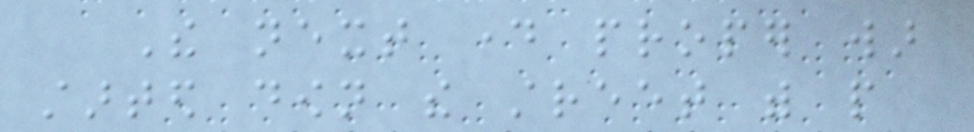The next day proper war
started down the street with people
